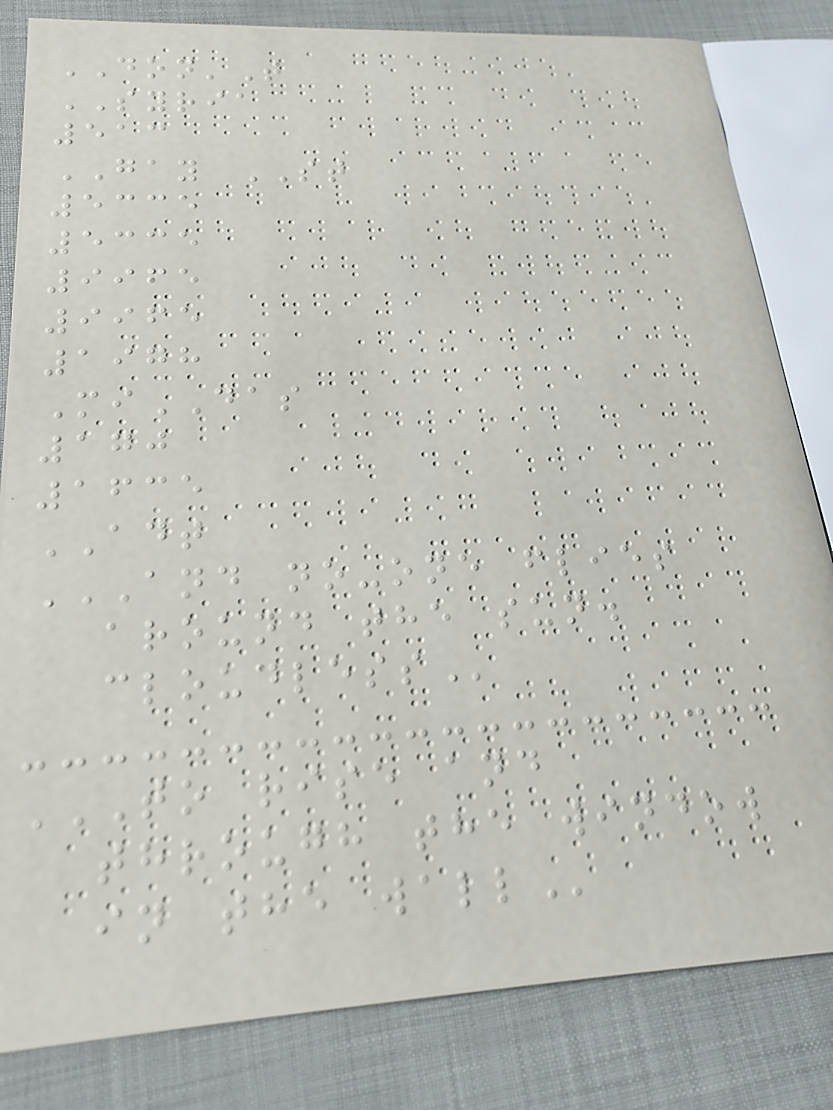DON'T
SYRIA
513
GAY ST
5335
5335
9965
9965
1978
MiDAS
170
1635
ADT
AND NO-ONE FLIES
AROUND THE SUN.
CLOUDLESS
TO RISE AND
THROUGH THE WINDOW
IN THE WALL
